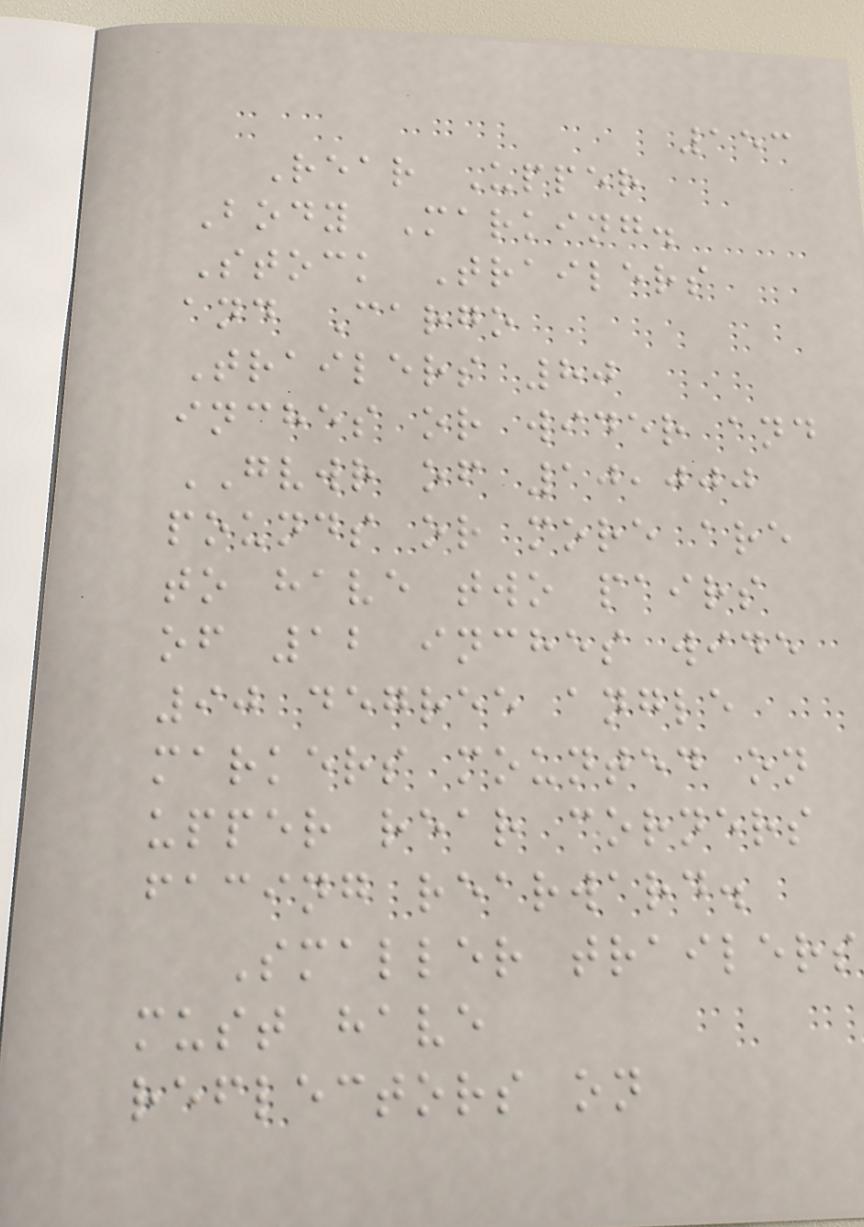153
Rear Upper
Body Marking.
Stock Trailers
and Cargo
Trailers 80
inches or wider and
GVWR of 10,000
pounds or more are
to have two pairs
of 12 inches wide
90 degree angle
markers mounted on
upper rear corners
facing rearward.
Smaller trailers
must have
reflectors on
